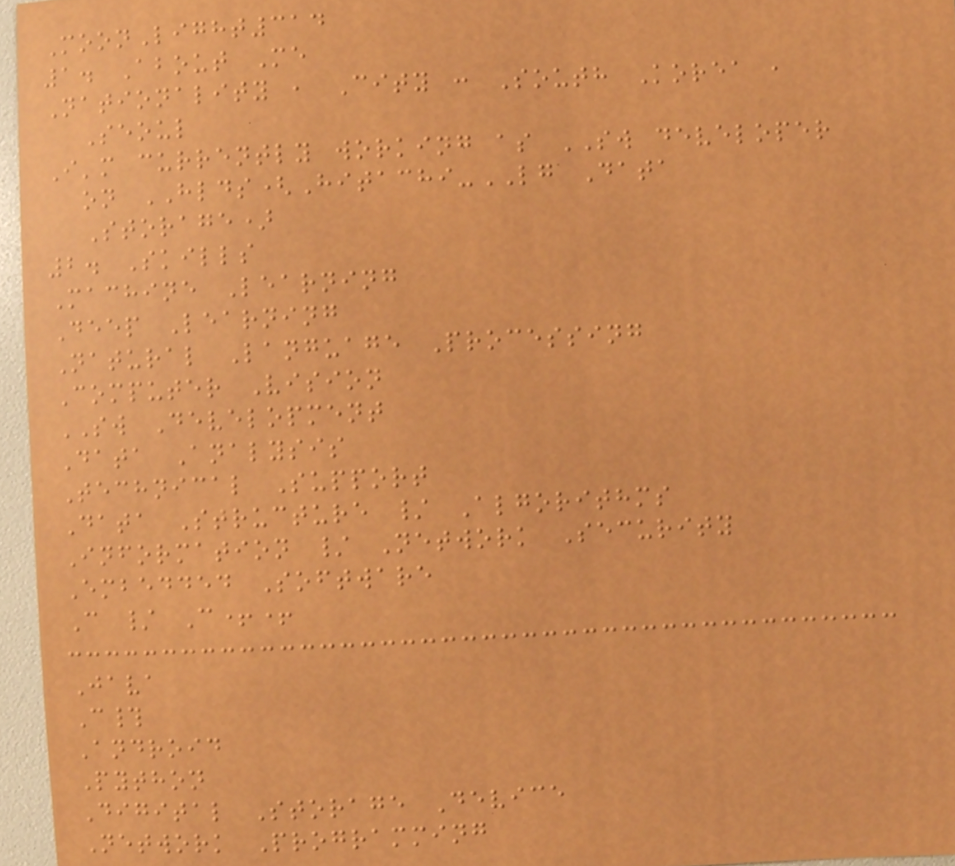MoonLight314
1. About Me
Nationality , City : South Korea ,
Seoul
I'm currently working as SW developer
on HLDS(Hitachi-LG Data
Storage)
2. Skills
Machine Learning
Deep Learning
Natural Language Processing
Computer Vision
SW Development
Data Analysis
Technical Support
Data Structure / Algorithms
Information / Network Security
Embedded Software
C / C++
Java
C#
Android
Python
Digital Storage Device
Network Programming
